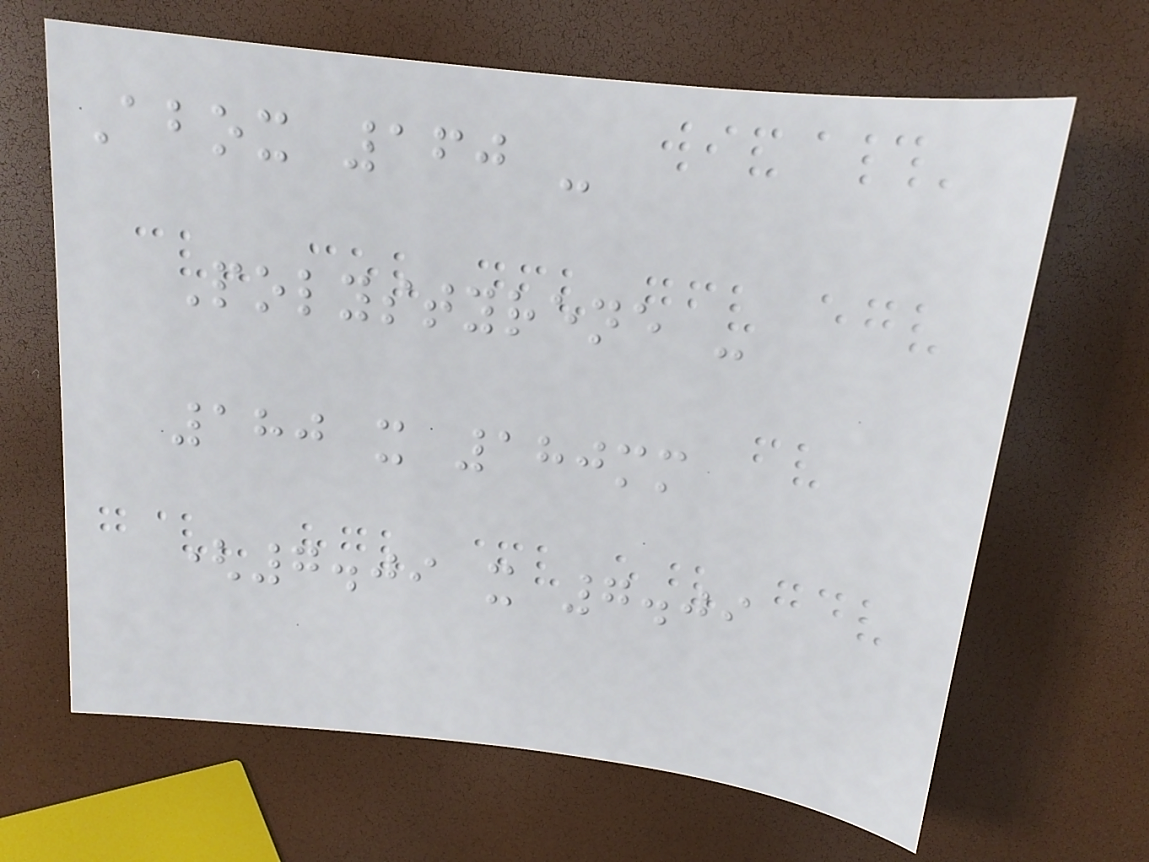Abox 160 -
Polystyrene -
180 x 180mm
(7.09 x 7.09
